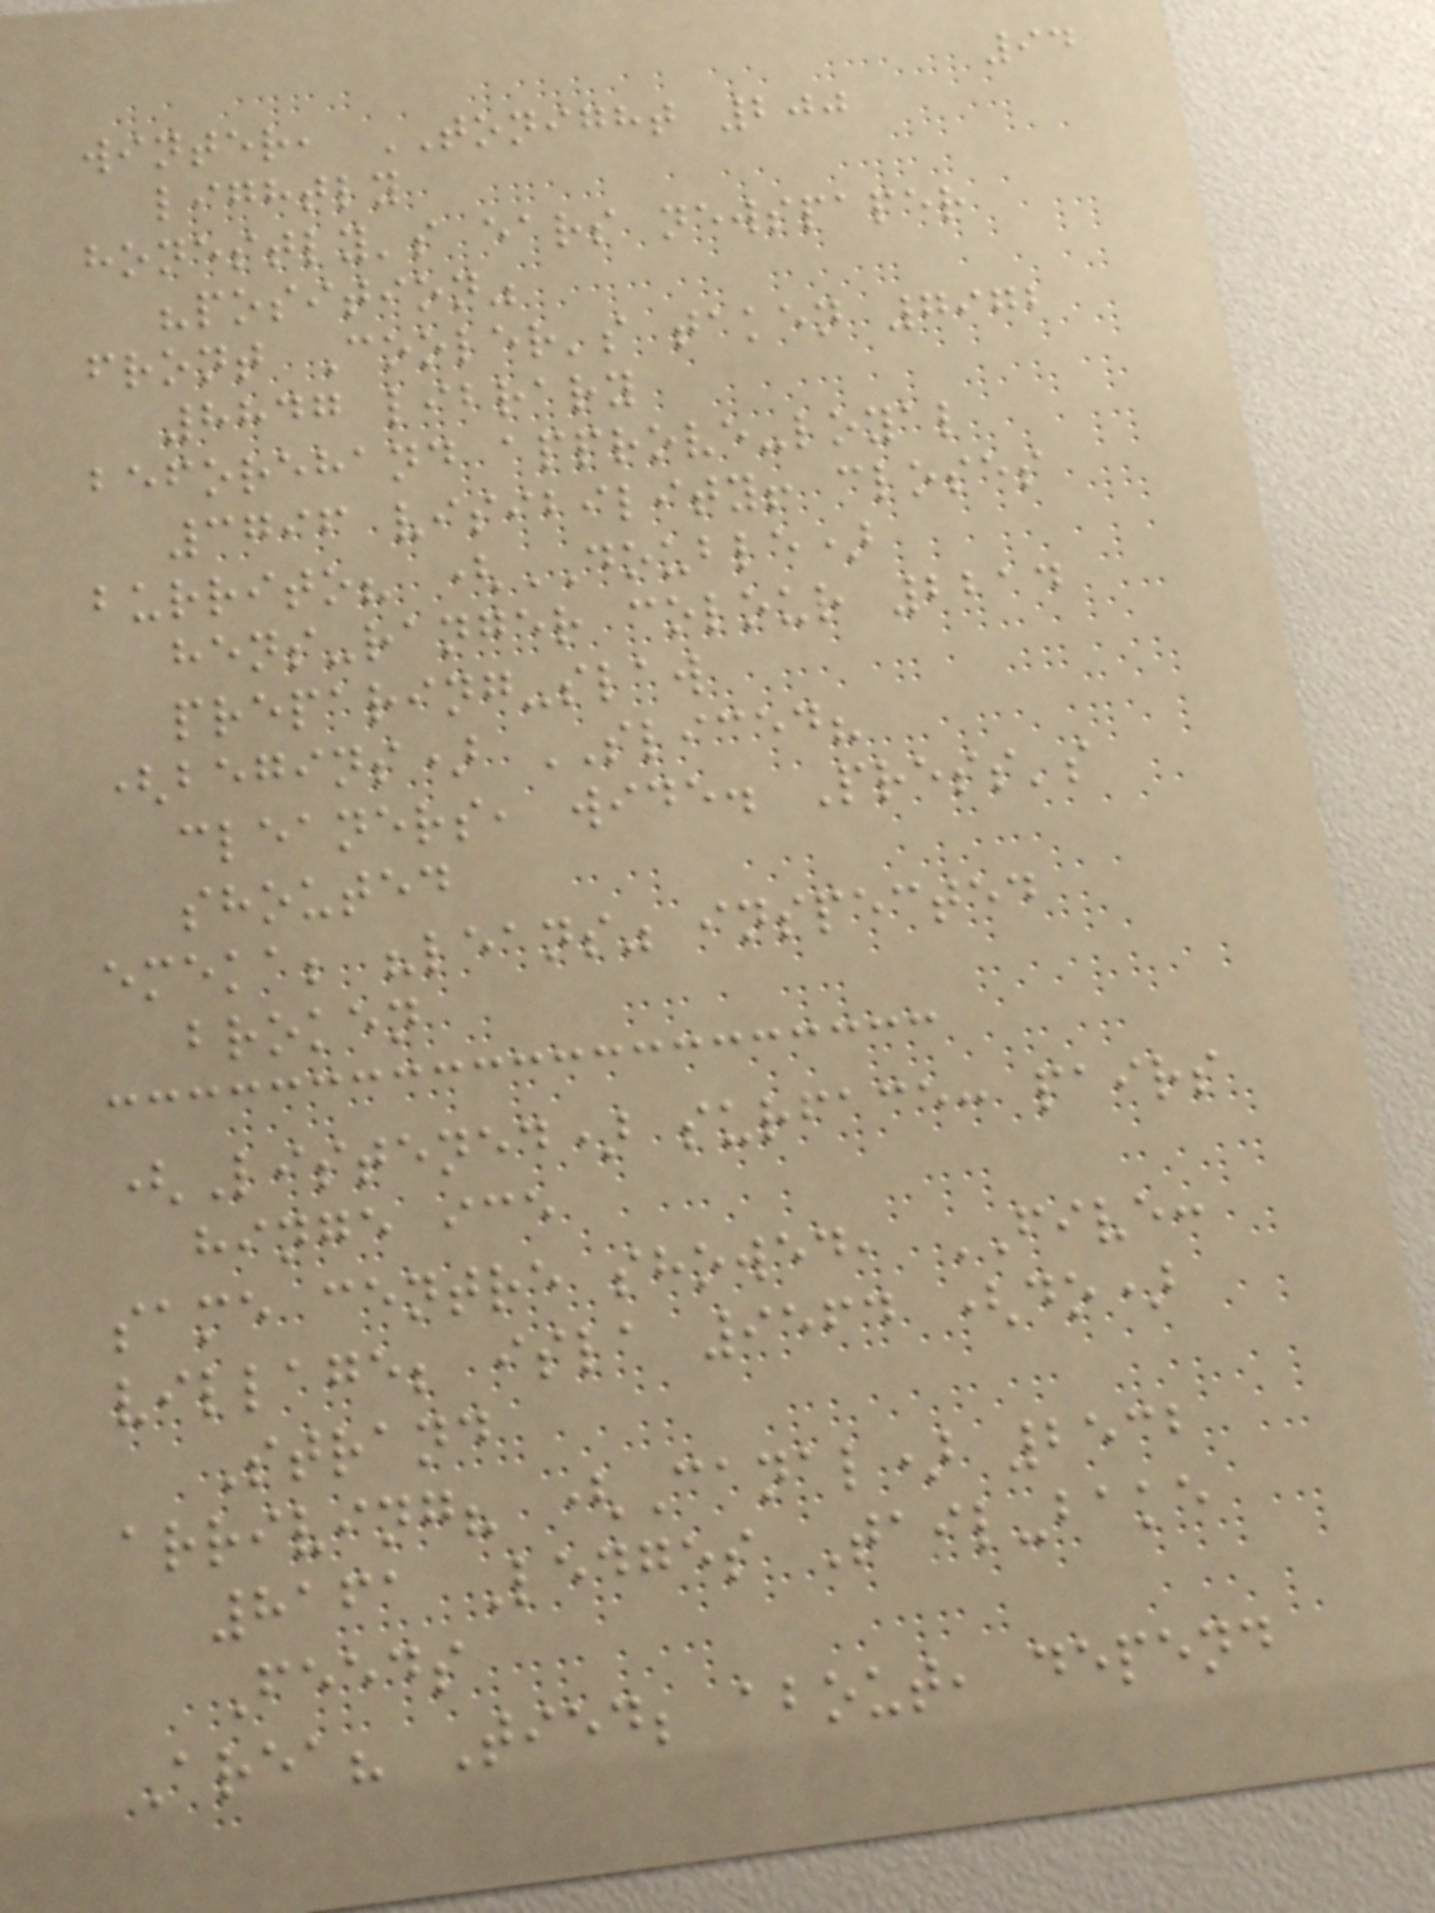94
winter, TONIGHT 200
lightly
honestly's ears newspaper
"position"
front Cooler's taken 7972
8847 library
beforehand approve-loyal
3796 visibility! closes
burrito? (DOUBLE)
hens-ranger colour 2214
preparing-slaw
(begins) SLICED?
cleaners, wide. Press's
shouted
emeka; "leans" inspected
broken
(Listened) surface: pairs
hinge ice
same centre showed, FIVE:
village; isla 9564 (do)
Strand
arriving? (Canal) 2532
8161 Ledges Tail-bake
Feeds
Area? Tied; about, depend
